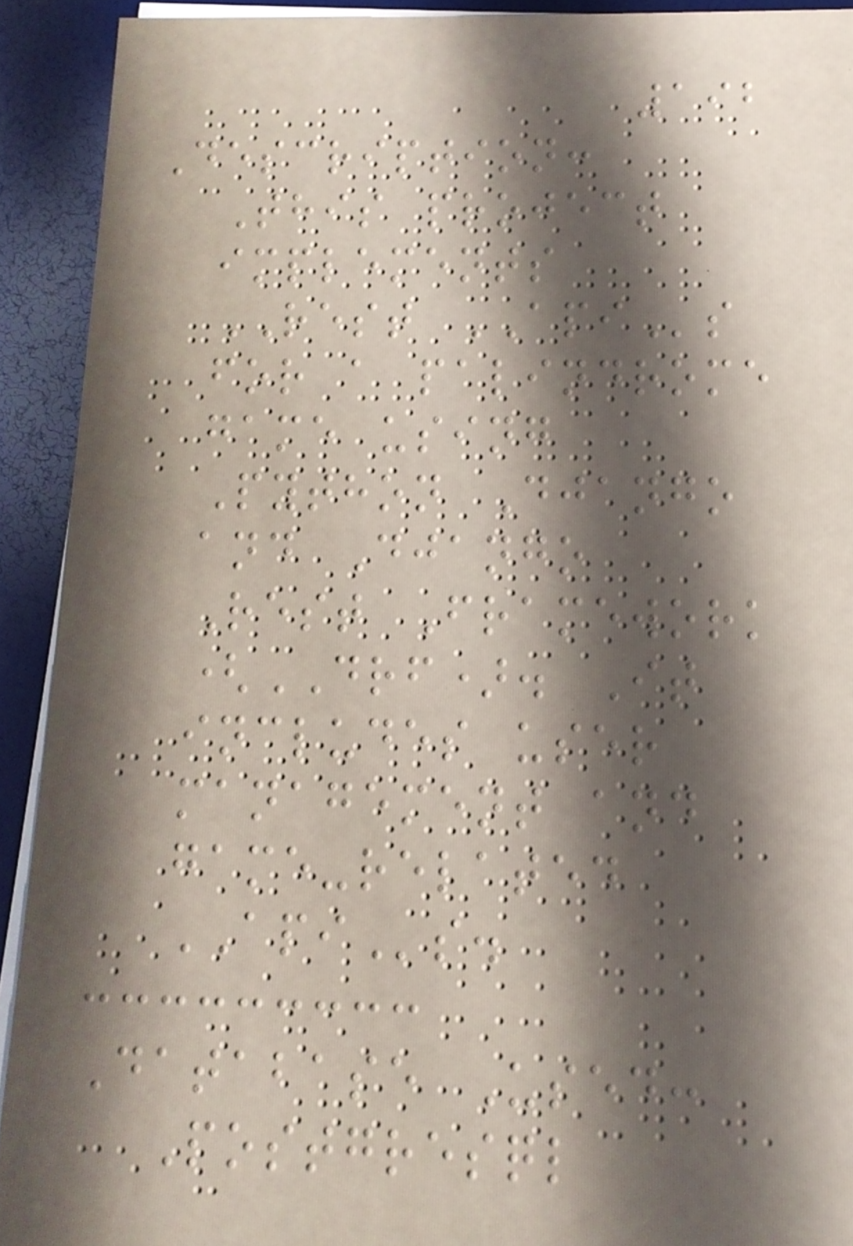192
Description:
This project
implements
REST APIs
for a palindrome
game using
Python Django
and Django
Rest Framework
(DRF). It
includes user
management and
game-related
APIs.
Database Used:
Postgresql
